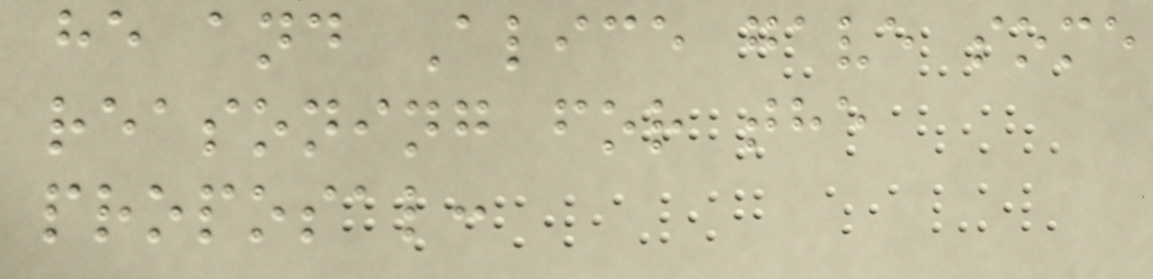he and Alice gave some
reasoning for the
proposal:
